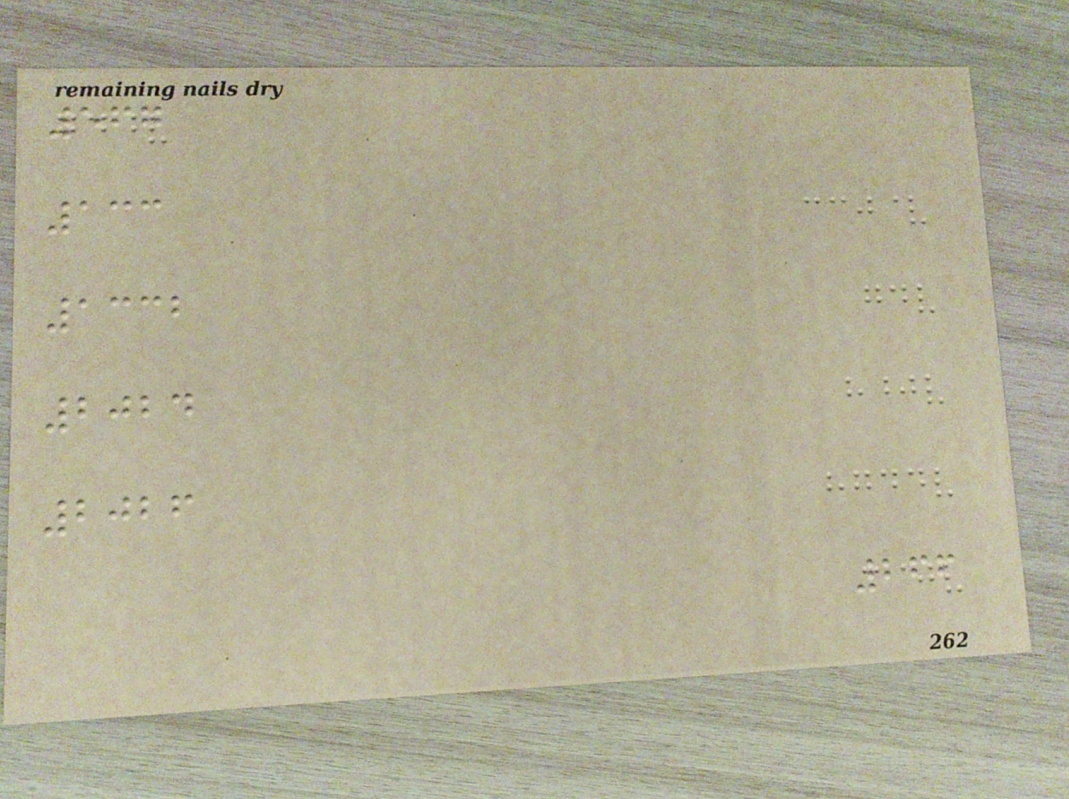567
133
1332
2024
2026
266
